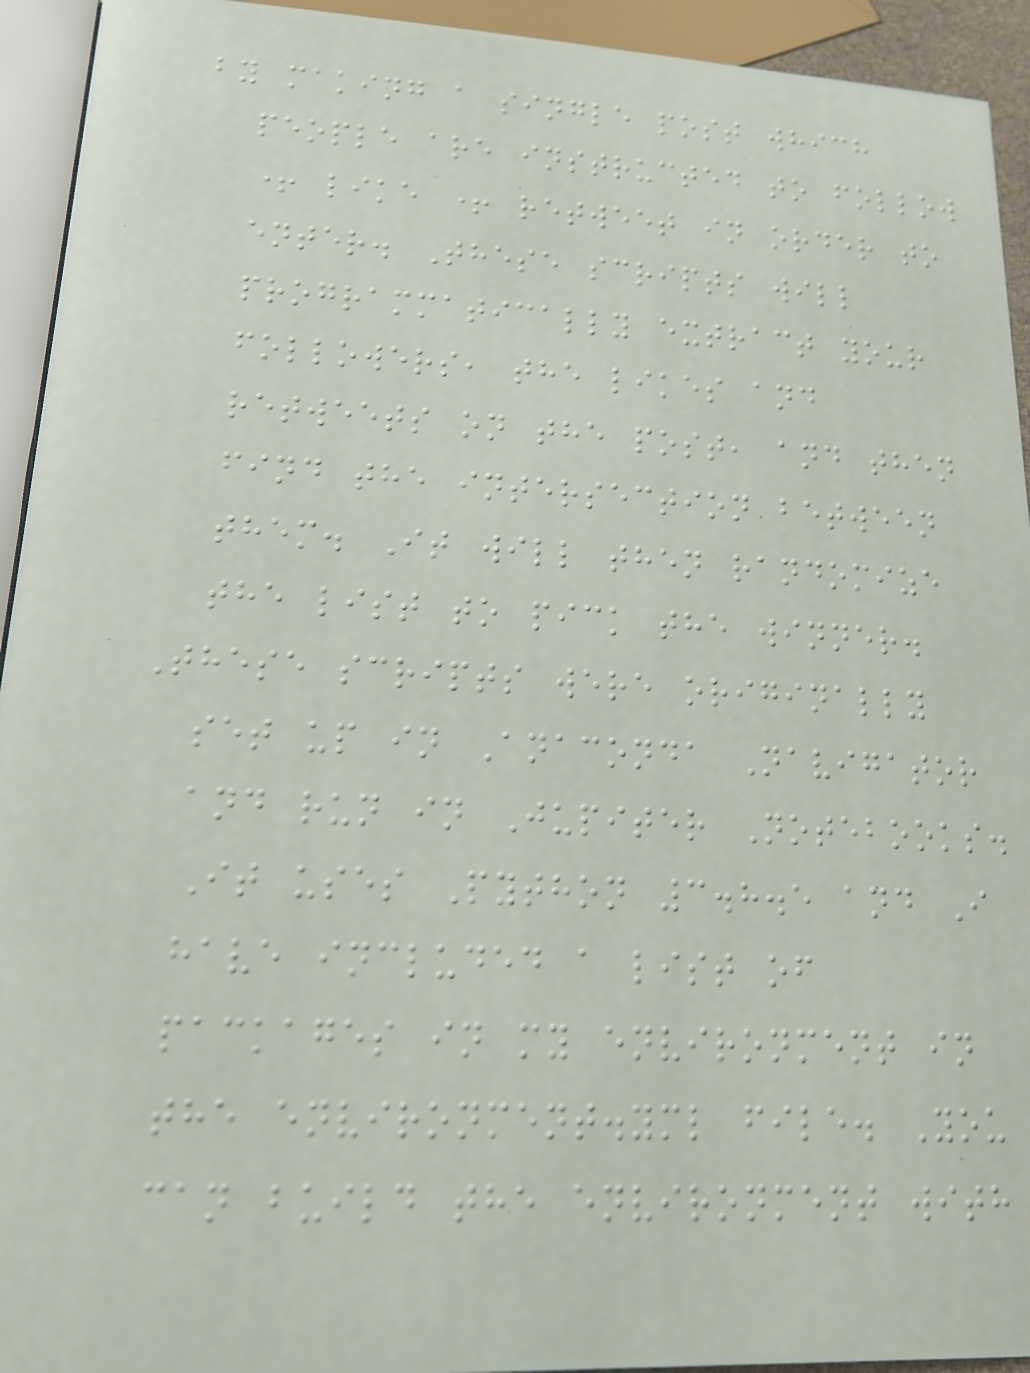by making a single post which
people are instructed to follow
+ like + retweet in order to
enter. These scripts will
programmatically extract your
followers, the likes and
retweets on the post, and then
find the intersection between
them. It will then randomize
the list to pick the winner.
These scripts were originally
set up in Anaconda Navigator
and run in Jupiter Notebooks.
It uses Python 3.8.5 and I
have included a list of
packages in my environment in
the environment.yml file. You
can build the environment with
